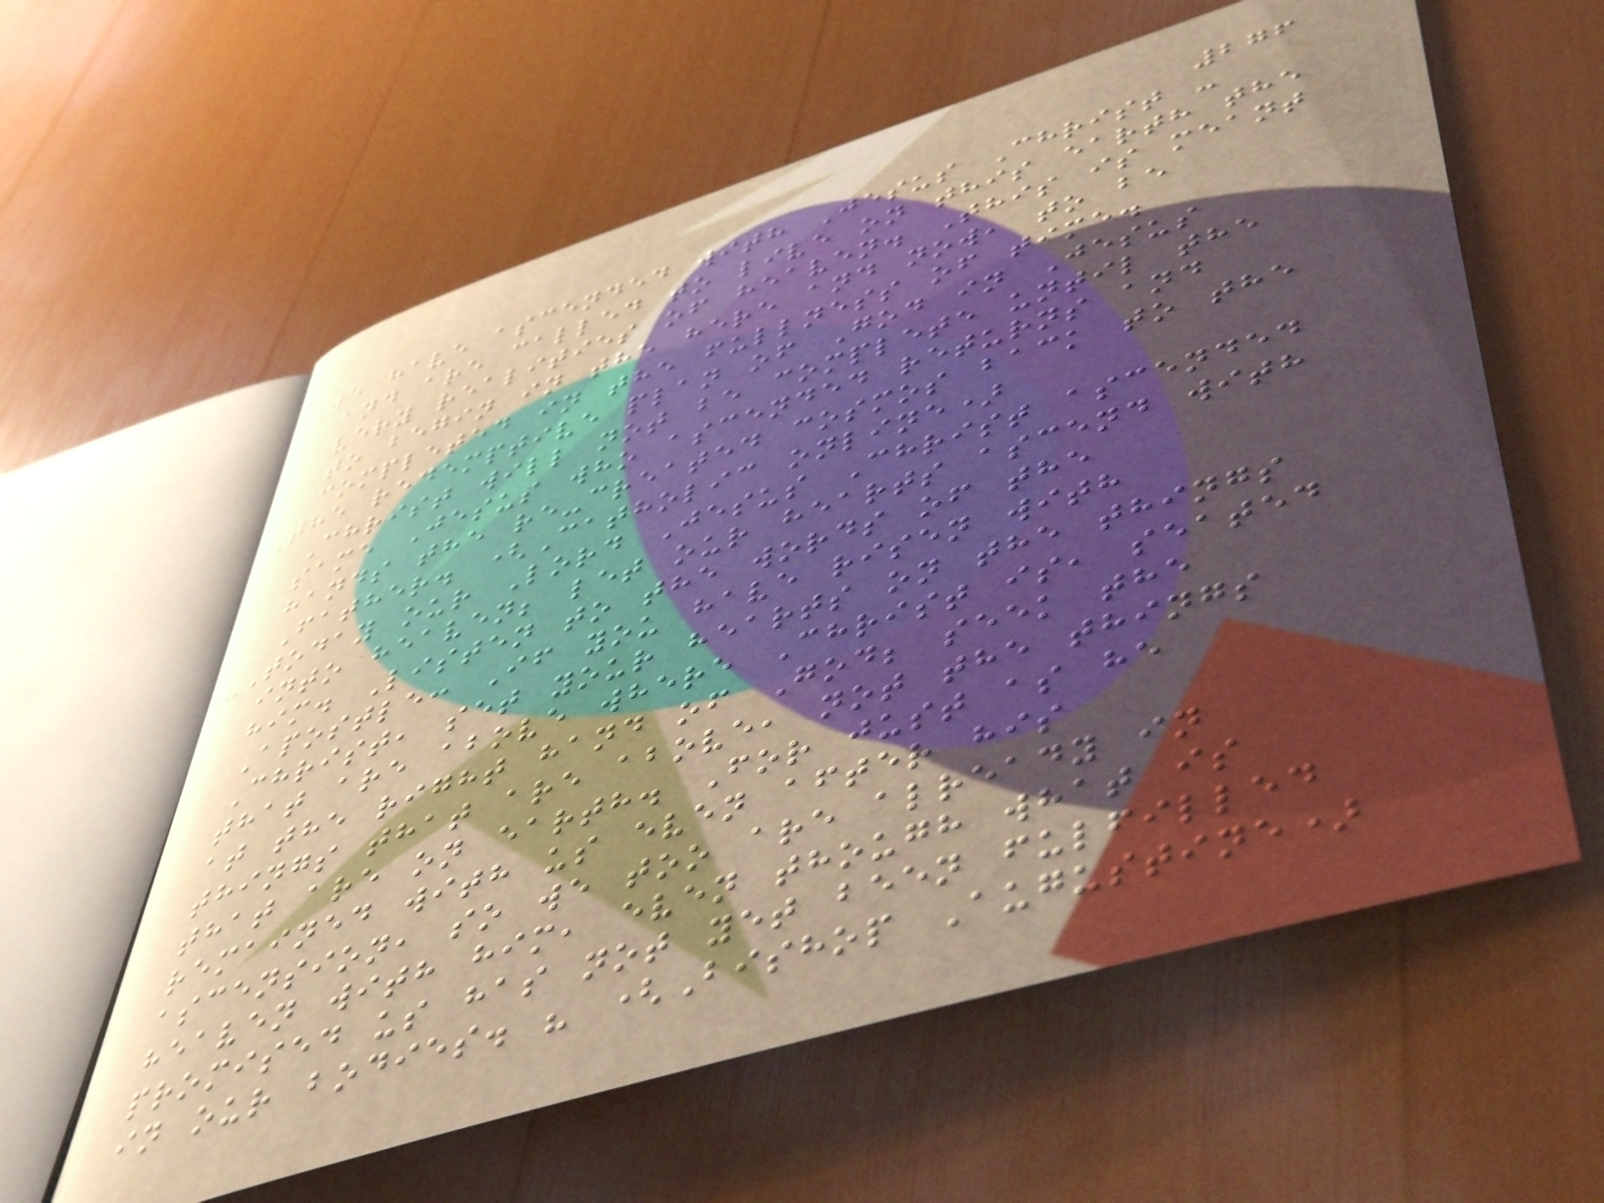276
We have ascended with Jesus Christ -
and are called to live on this earth the
very realities of heaven. This is meant
to begin in the here and now, to be
completed in the fullness of time.
The redemptive plan of God in Jesus
Christ will not be complete until the
same Jesus who ascended returns and
hands the re-created cosmos back to the
Father. (Catholic online)
"Today our Lord Jesus Christ ascended
into heaven; let our hearts ascend with
him. Listen to the words of the
Apostle: If you have risen with
Christ, set your hearts on the things
that are above where Christ is, seated
at the right hand of God; seek the
things that are above, not the things
that are on earth. For just as he
remained with us even after his
ascension, so we too are already in
heaven with him, even though what is
promised us has not yet been fulfilled
in our bodies. " (Bishop Augustine)
